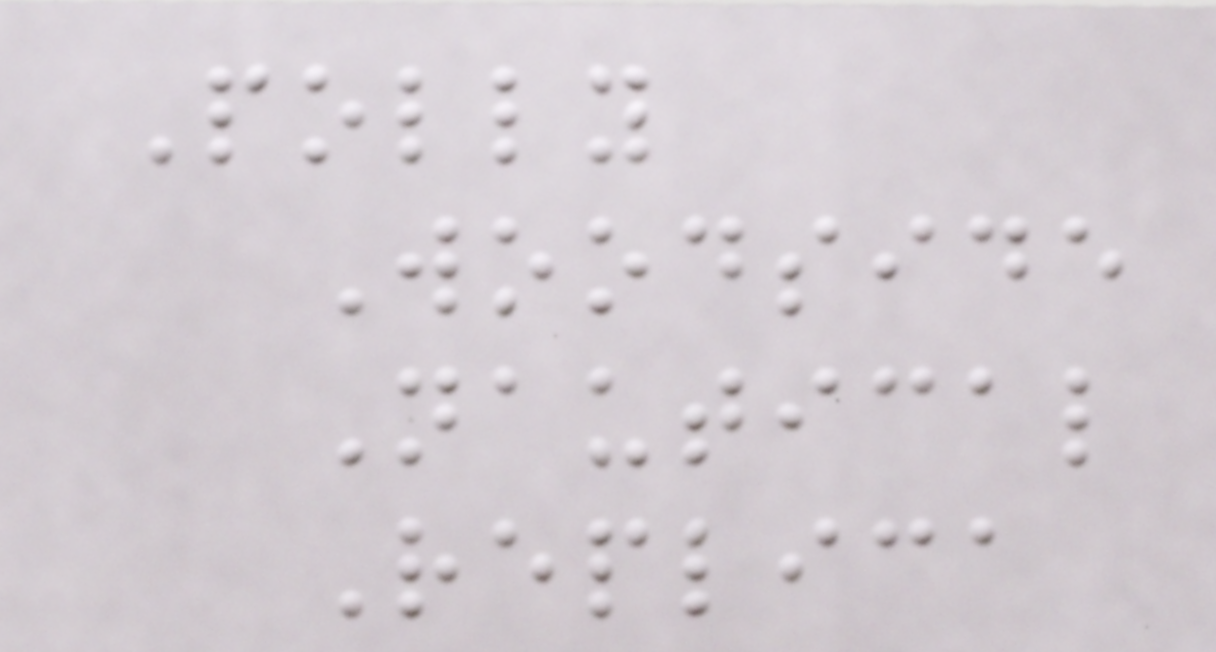Polly
Woodside
Nautical
Replica
